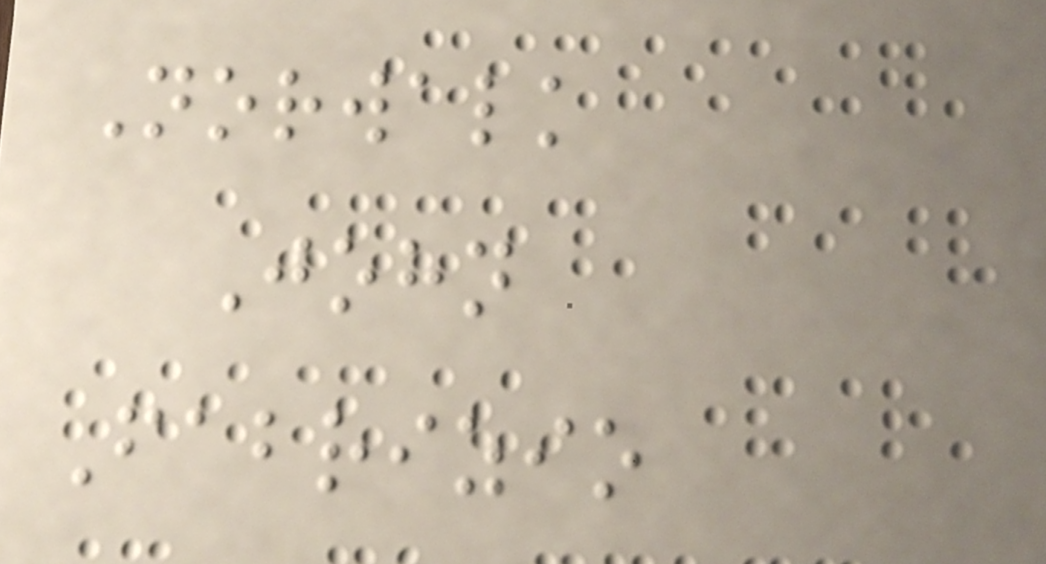Norwalk
John
Fabrizio
